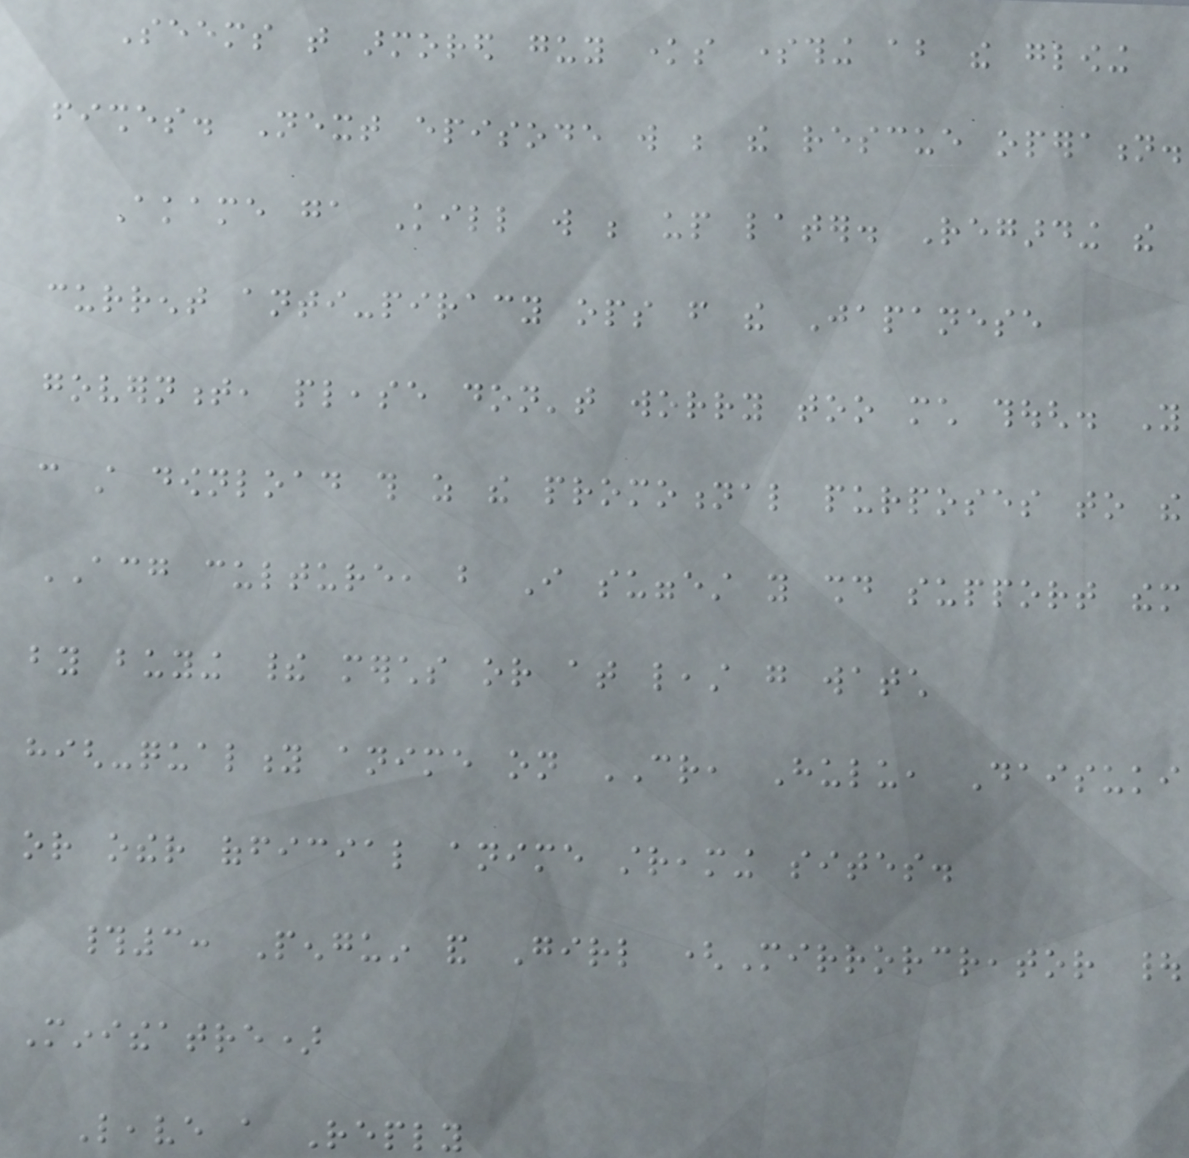Seems that armored guy knows something about the glowing
fishes. Next episode will be the rescue operation.
Akame ga Kill will be up later. Regarding the
current anti-piracy ops from the Japanese
government, please don't worry too much though. You
can still download this as the promotional purposes to the
ACG culture, but I suggest you should support them
by buying their merchs or at least go watch
high-quality anime on CR, Hulu, Daisuki
or other official anime streaming sites.
#3: Penguin and Girl (Mirrorcreator |
Minitheatre)
Leave a Reply
